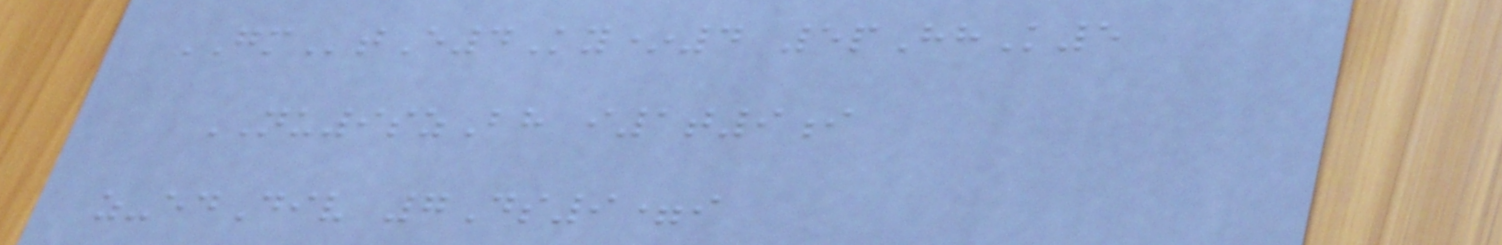GMtE4Ky*4 5pHhK5
NU9szBh i1t9i
z-edDiv 7Ds9=i
